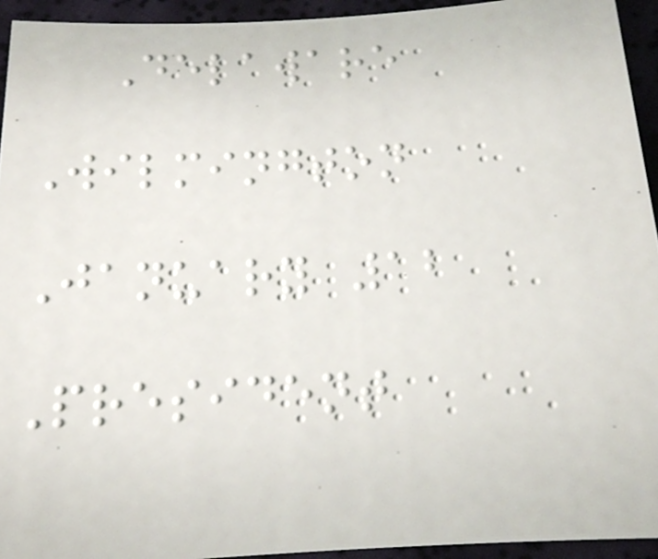Delaware
Wilmington
January 12
President
